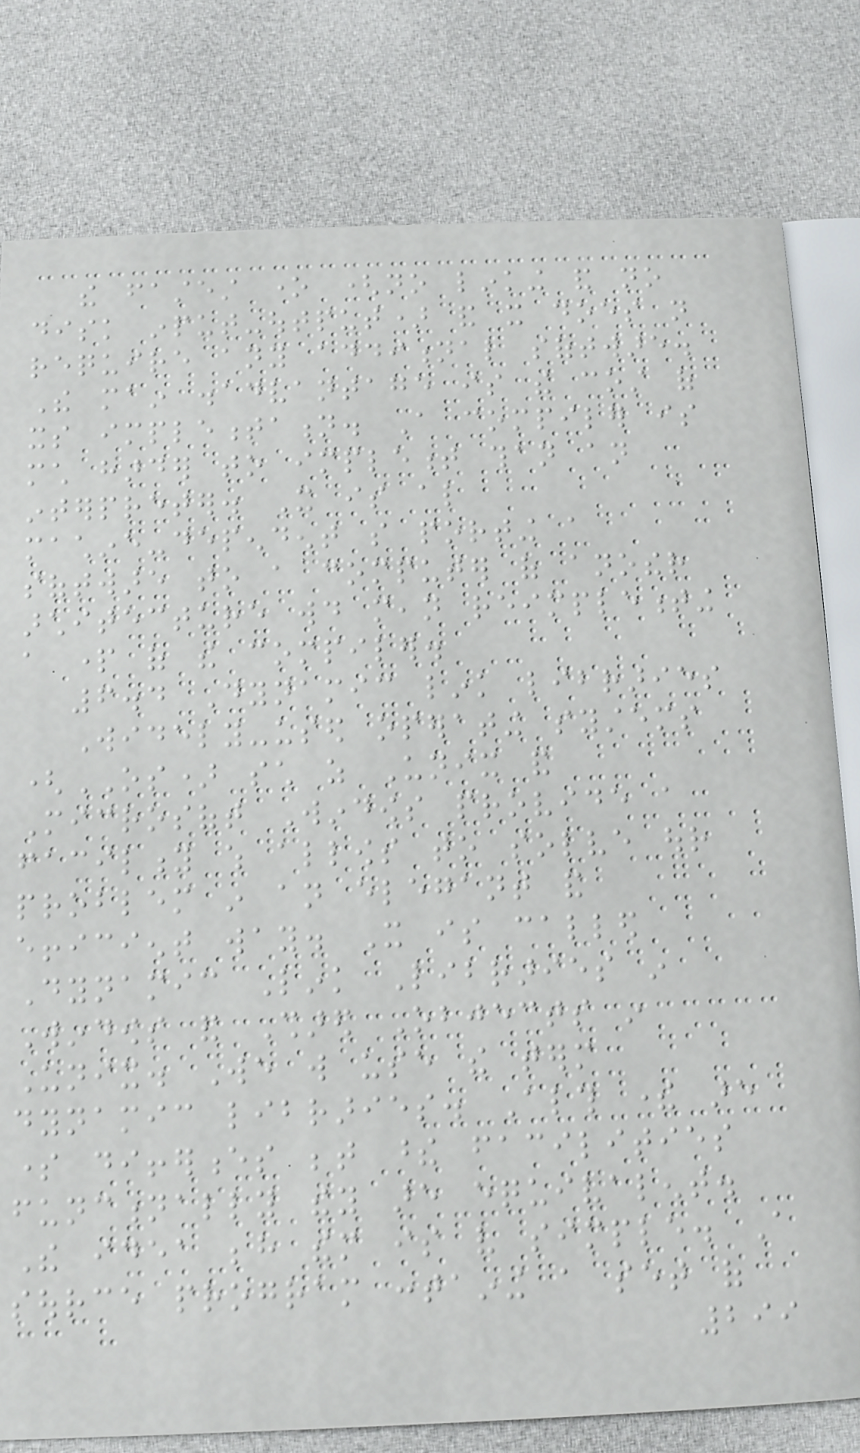the fastest one (no linking and no
disk input-output) and it does not
require any additional software.
The main disadvantage is the cost of
its implementation. A compiler is
much harder to implement than an
interpreter. It is also
machine-dependent so porting a
software to a computer of another
architecture would mean reimplementing
a part of the compiler.
6.4 Dynamic link libraries
Widely-used operating systems
(OS) such as Unix and
Microsoft Windows provide a
facility which allows to solve our
problem in an elegant and
efficient way. It is called
Dynamic Link Libraries in
Windows and Shared Objects in
Unix. We will use the term
dynamic libraries. Although there are
some differences between these facilities
functionally they are equivalent.
The idea behind them is very simple. A
source program containing a set of
299
